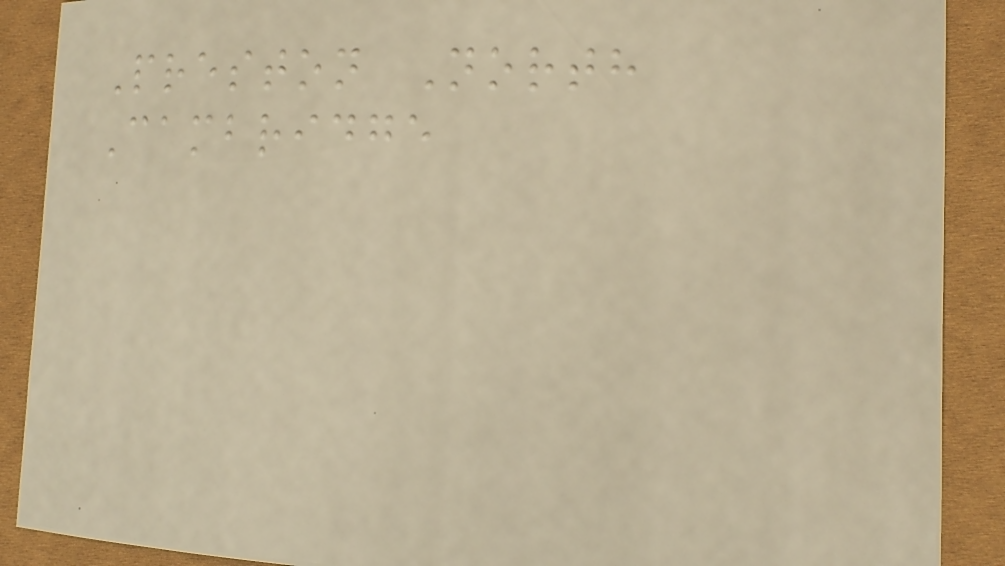Preston North
Cambridge
